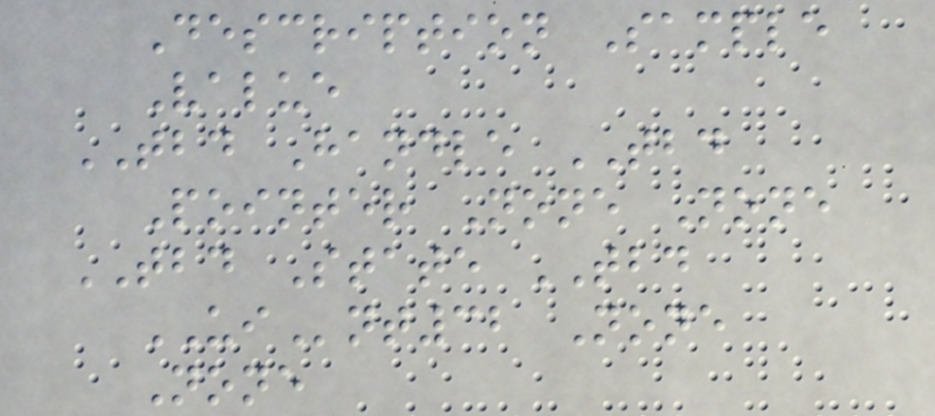Description Sample
Value
TBD Handle TBD
Pointer None None
TBD State TBD
UInt32 None
None
